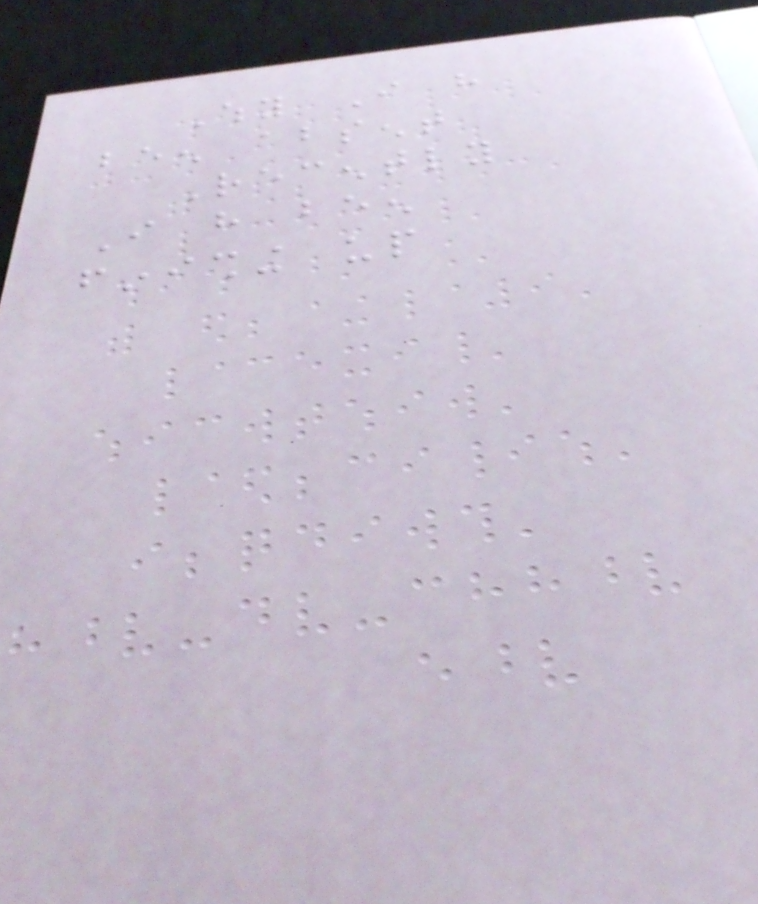Why I have
been absent
Recently
I have been
finishing up
